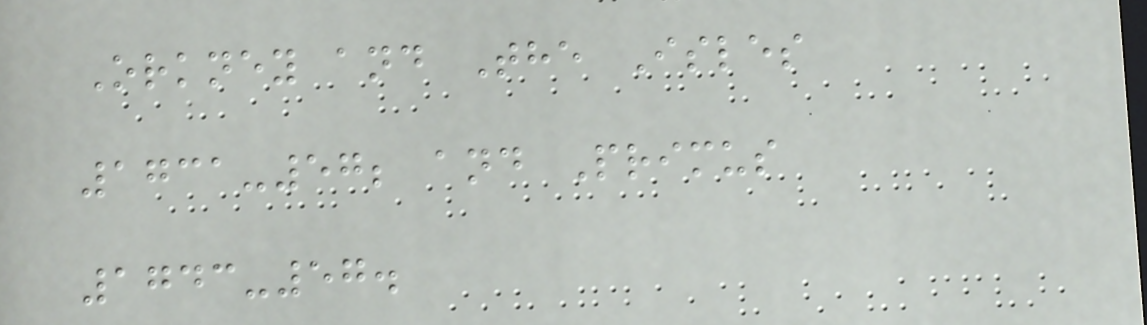Orkney and The Isles
1731-57; and Primus
1743-57.
